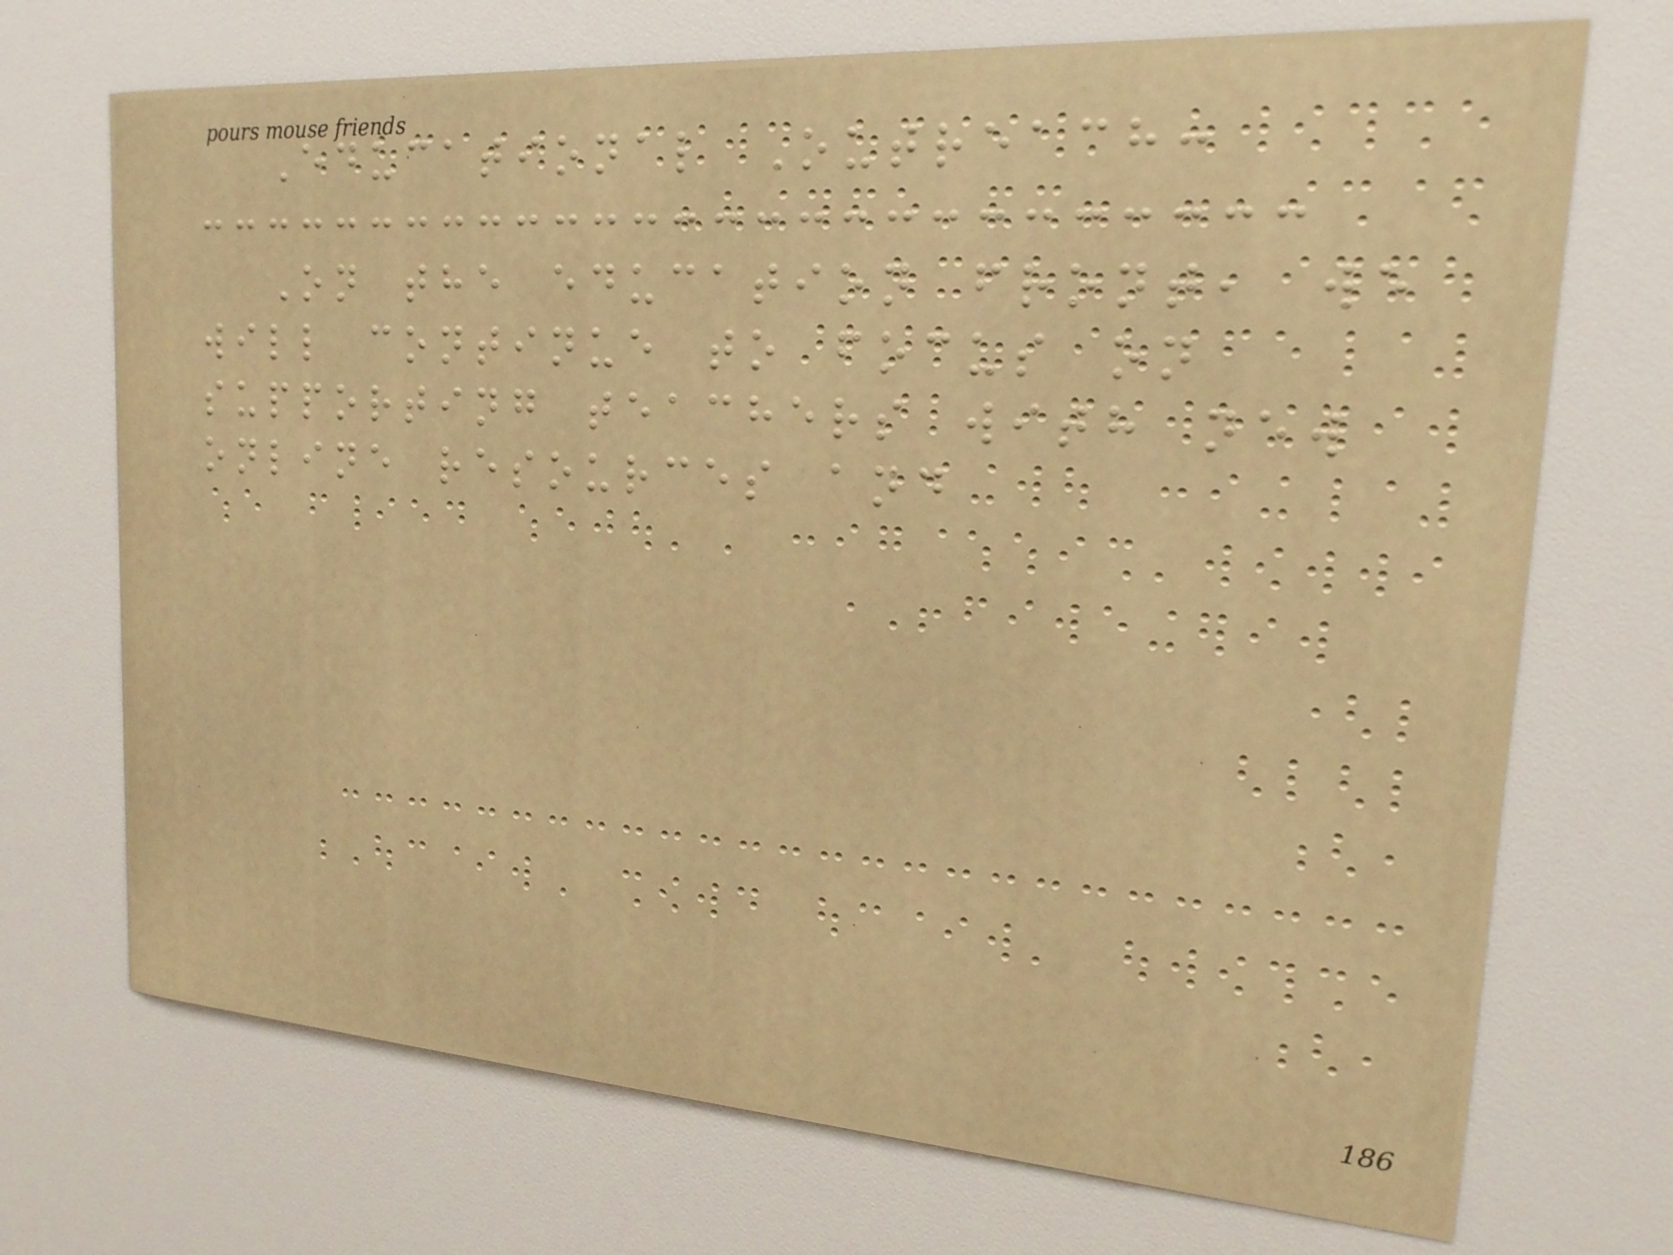Educational Outreach:
On the education front, we
will continue to focus on
supporting teachers with new
online resources and
